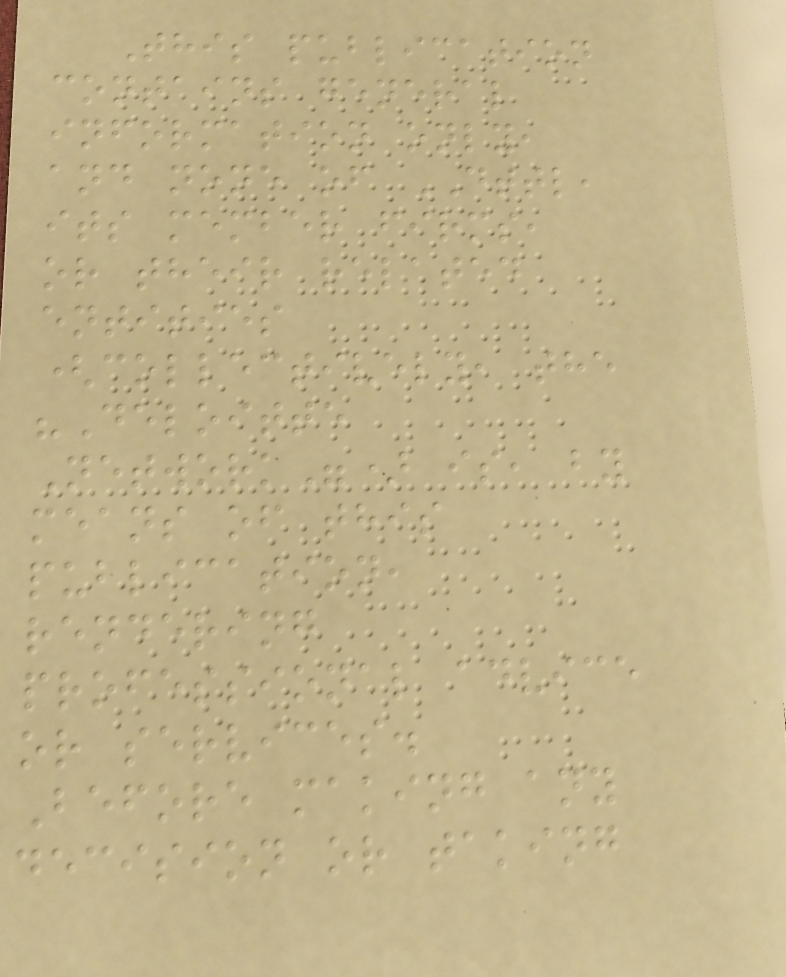This publication
contains general
information only,
and none of DTTL,
its member firms,
or their related
entities
(collectively, the
"Deloitte
Network") is, by
means of this
publication,
rendering
professional advice
or services.
Before making any
decision or taking
